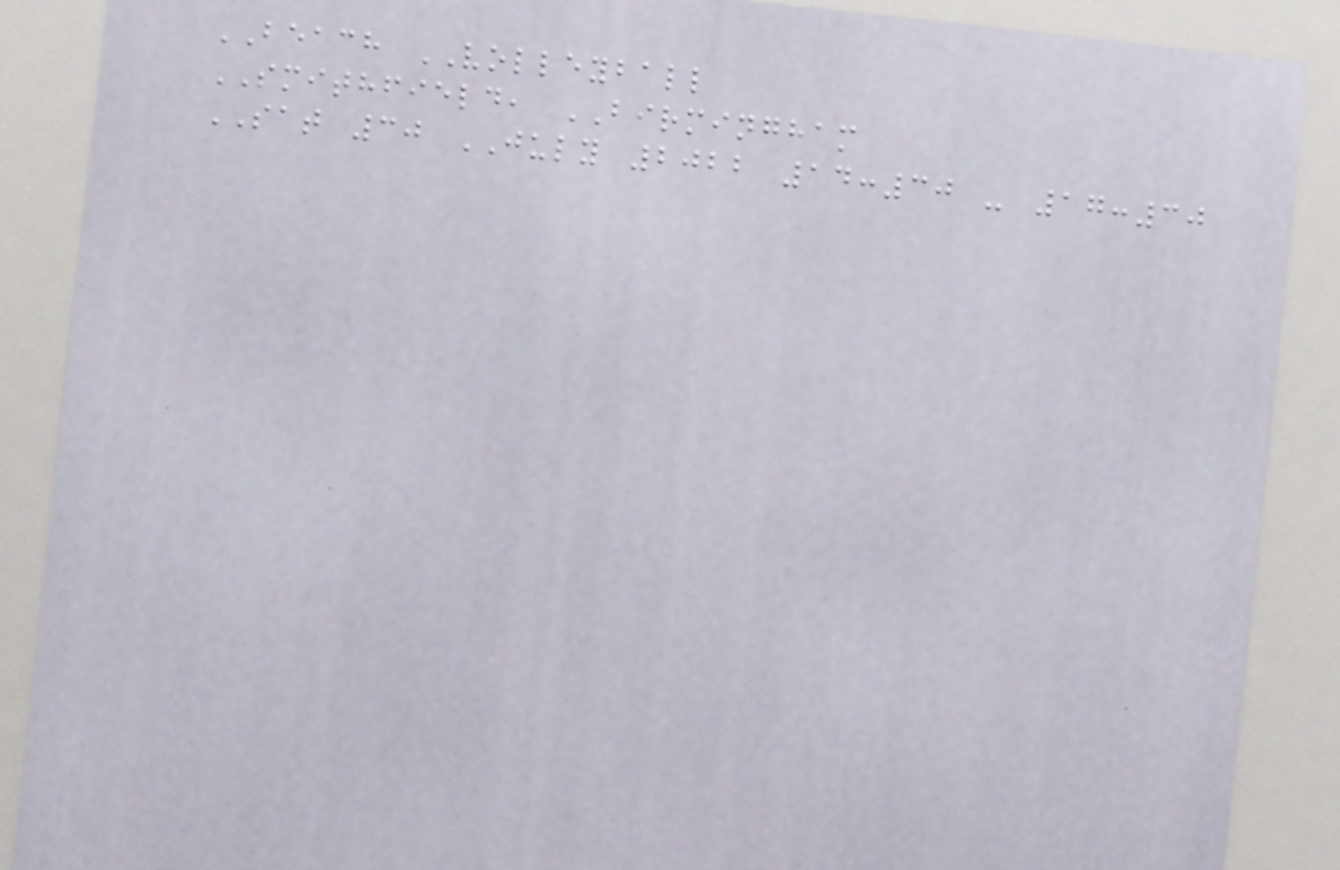BEACH VOLLEYBALL
SMITHFIELD, BIRMINGHAM
SAT 30 JULY 2022 14:30 - 17:30
